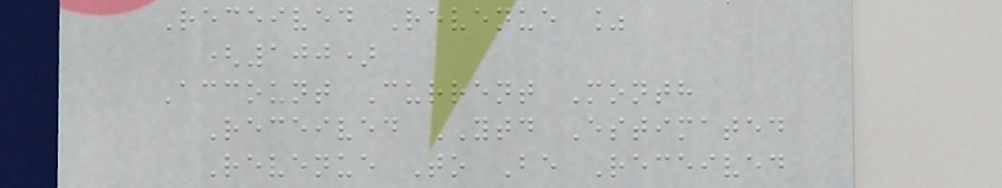Received Revenue %
(100)
Account Current Month
Received YTD Estimated
Revenue To Be Received
